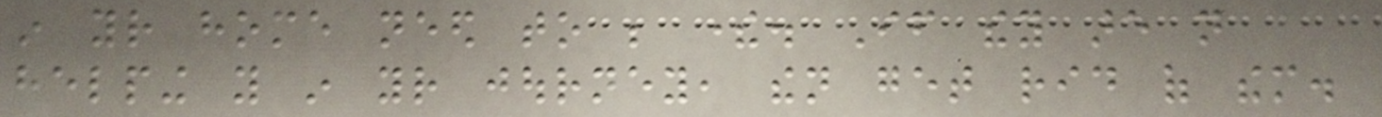in your home need to be there. If they are not
helping you in your journey, then get rid of them.
